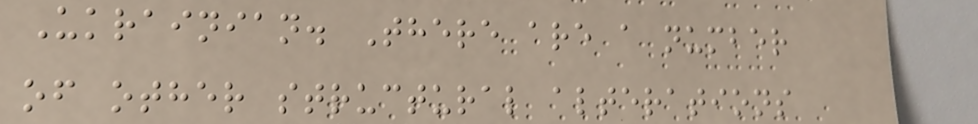Ukrainian. There are a number
of other structural alterations
